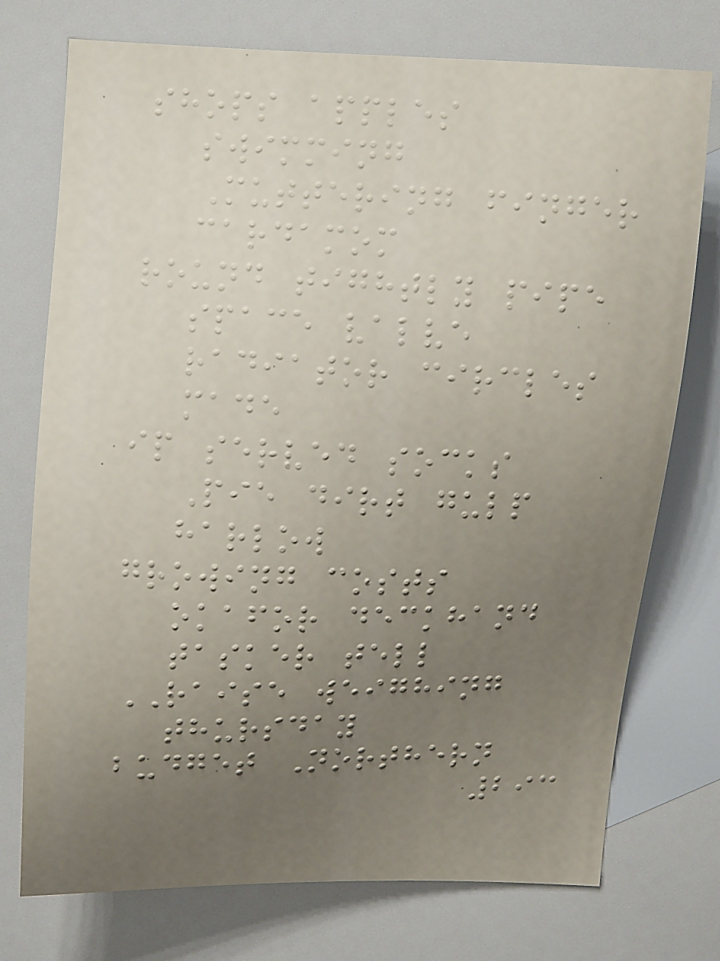shops apples
swimming
Muttering finger
cardamom
round tightly pipe
space valve
radiator circles
made
ip served socks
Pie dirt gulp
harlow
growing costs
okafor deckhand
tasker tell
RAISE weighing
thursday
budget Northern
293
